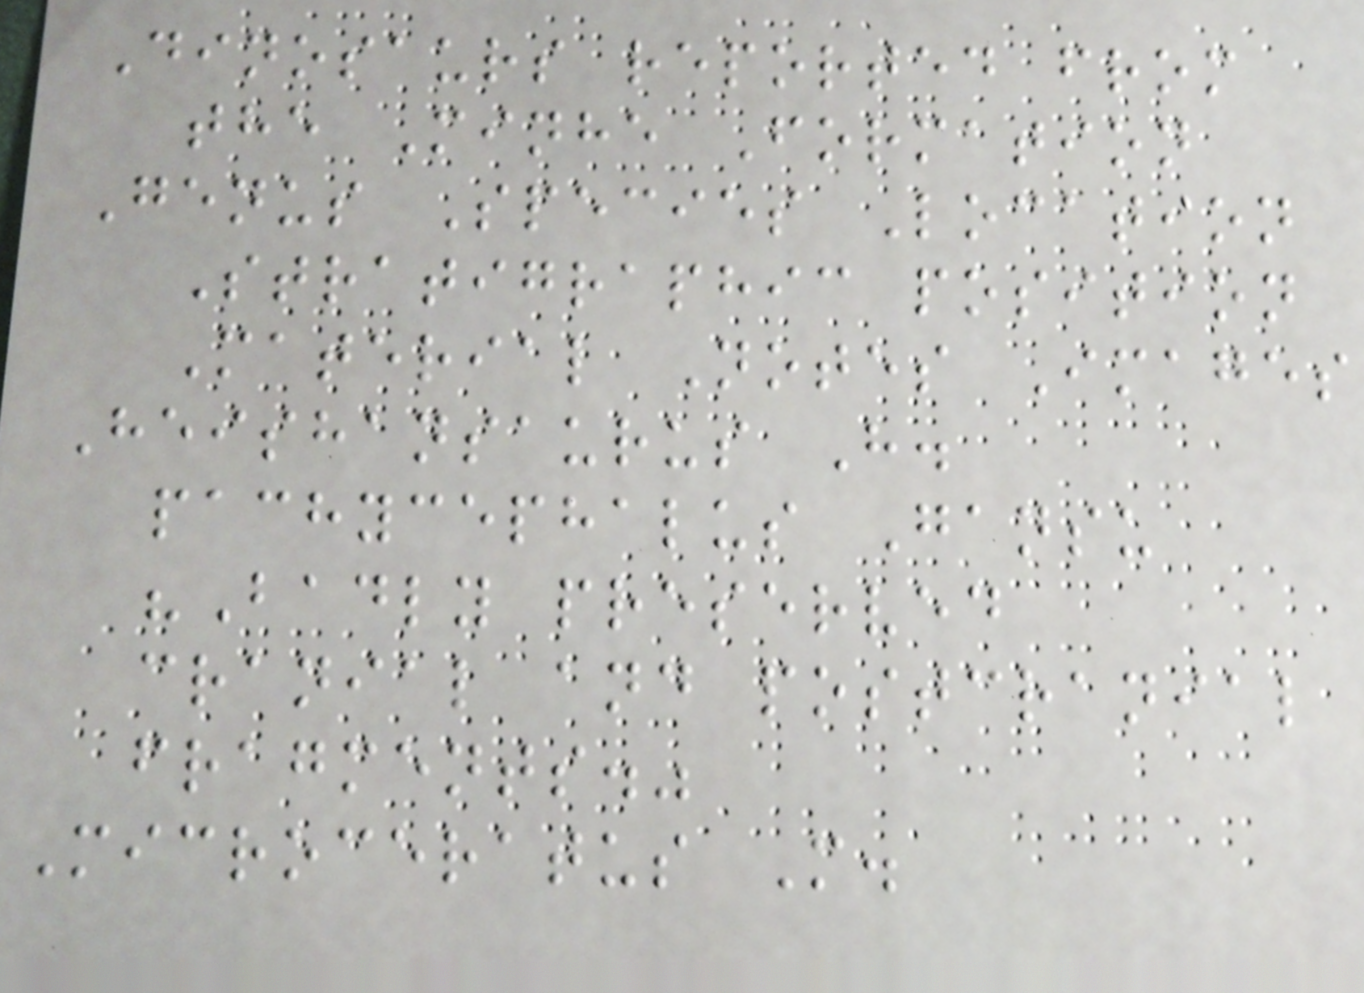Dinosaurs reported from
the Minhe Formation
Genus Species Location
Stratigraphic position
Material Notes Images
Heishansaurus H.
pachycephalus Gansu
"Badly preserved
cranial and postcranial
fragments."
Microceratus M.
